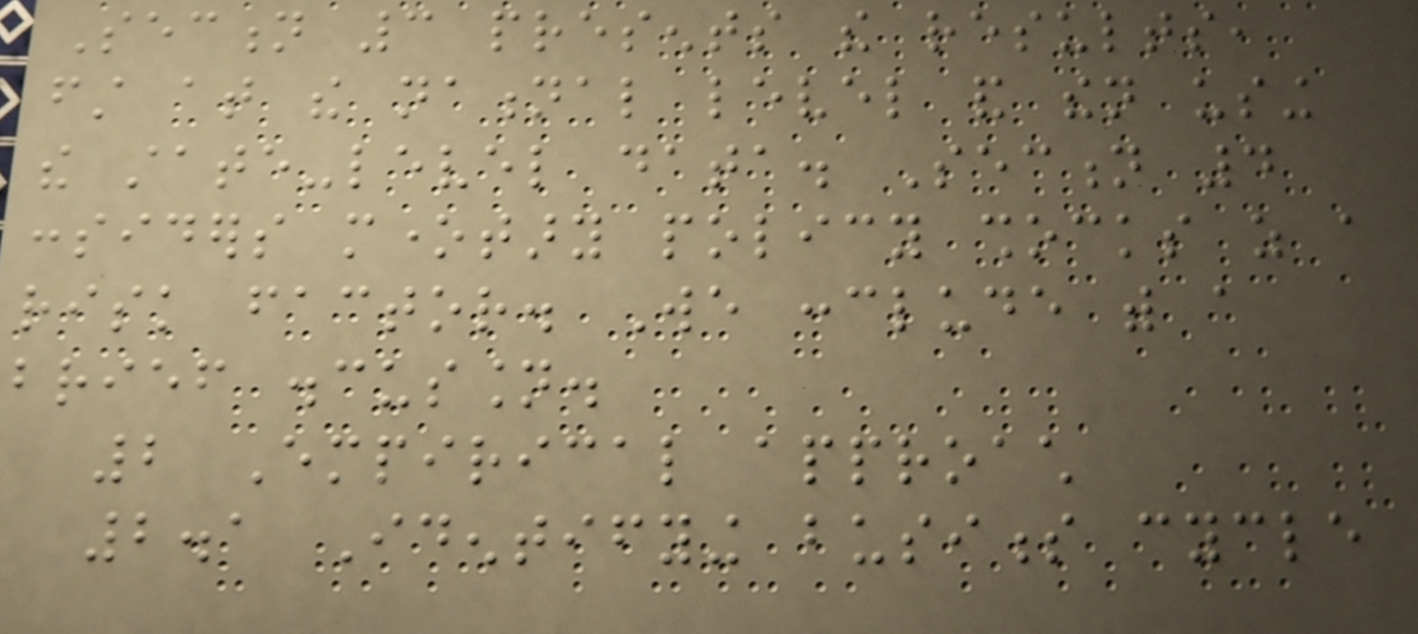Section 3 presents the results,
first at the national level and then using
the state-level data. Section 4
considers monetary policy shocks as a
risk factor. We conclude with a
brief discussion.
2 Empirical approach
2.1 Identifying business cycle
